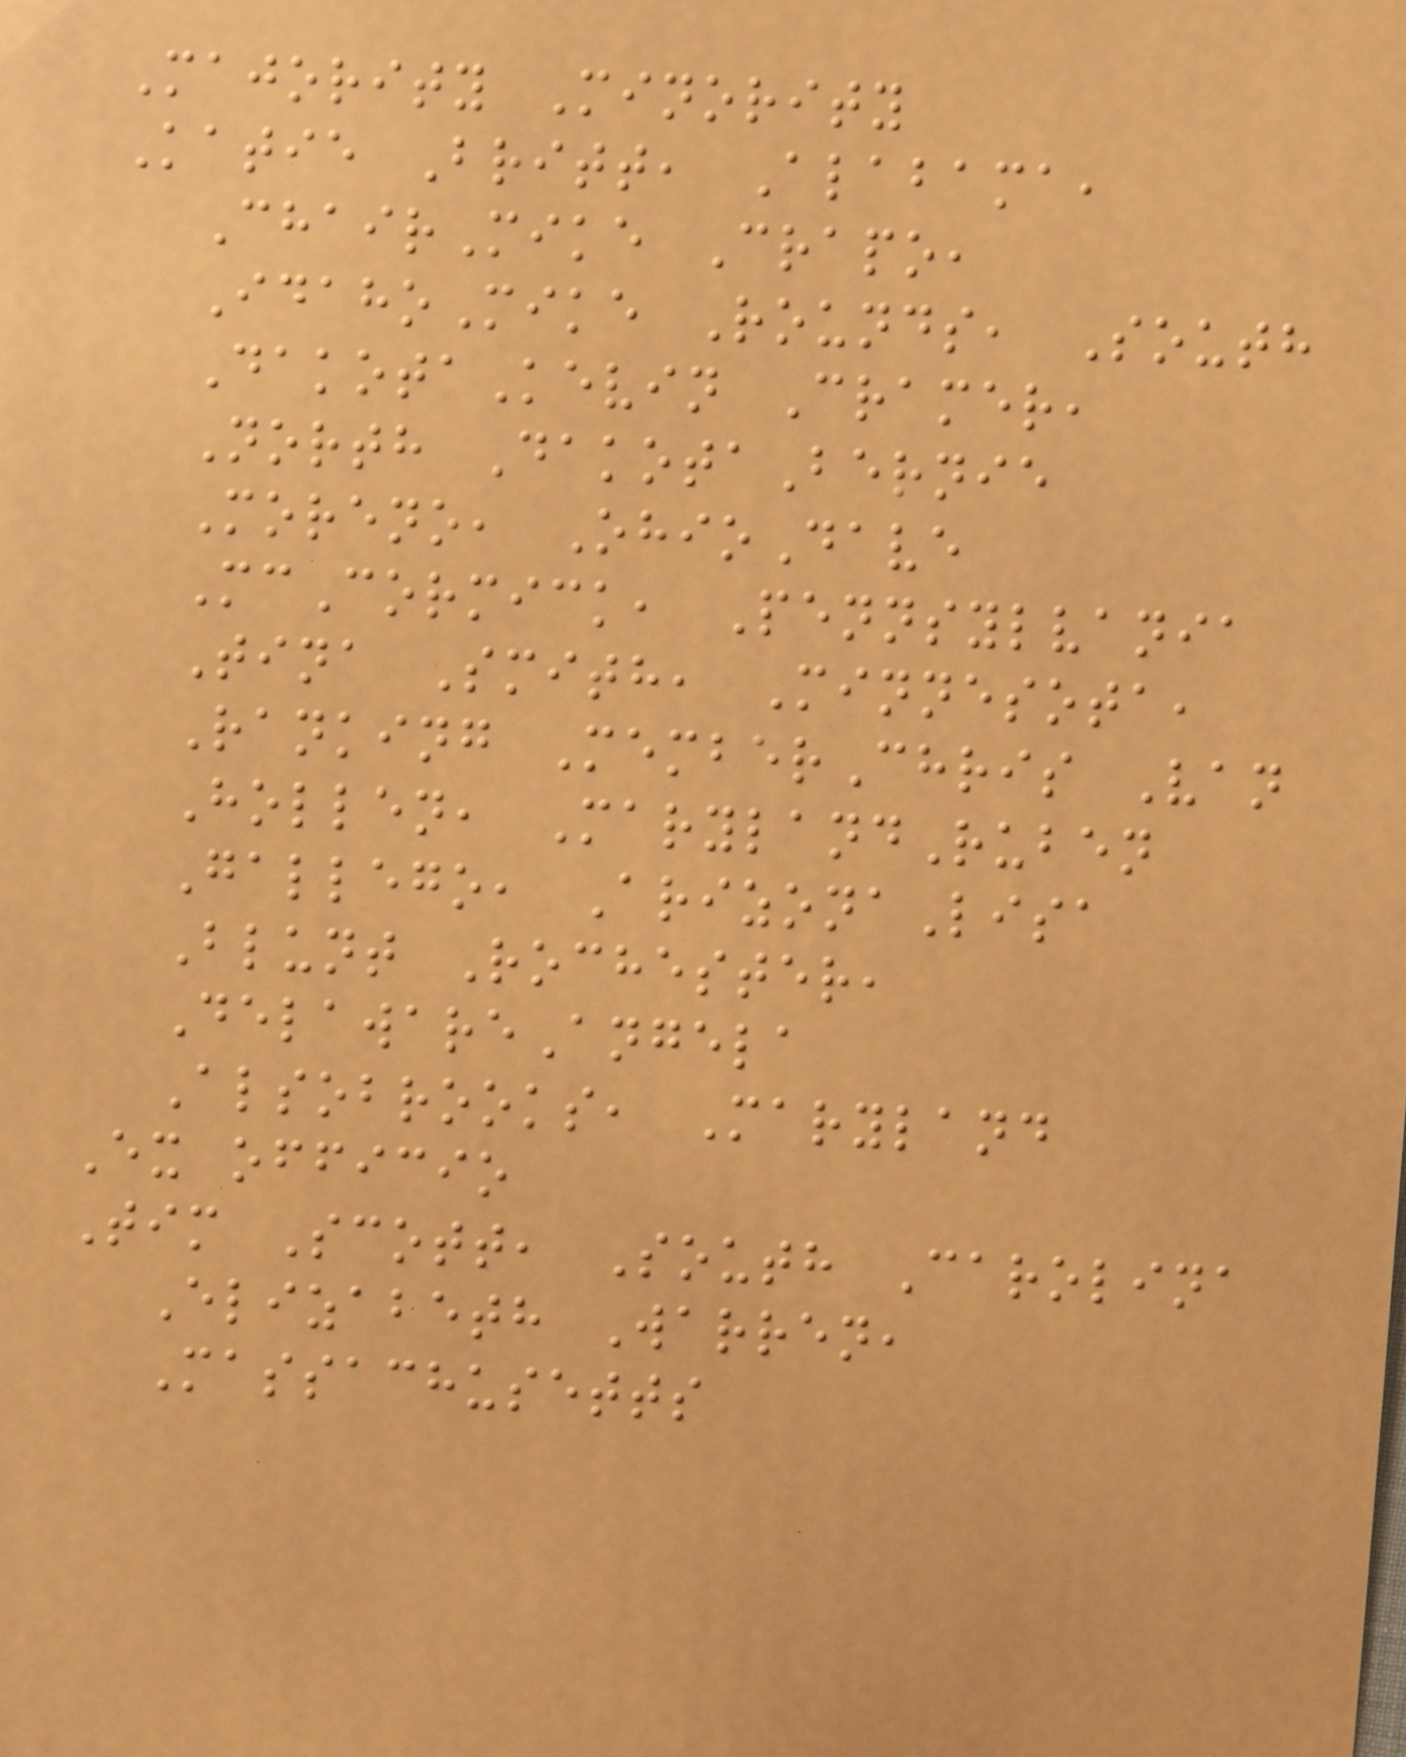Majority Minority
Katie Britt, Alabama,
ChairMike Crapo,
IdahoMike Rounds, South
DakotaKevin Cramer,
North DakotaBernie
Moreno, OhioDave
McCormick, Pennsylvania
Tina Smith, Minnesota,
Ranking MemberChris Van
Hollen, MarylandRuben
Gallego, ArizonaLisa
Blunt Rochester,
DelawareAngela
Alsobrooks, Maryland
Ex officio
Tim Scott, South Carolina
Elizabeth Warren,
Massachusetts
